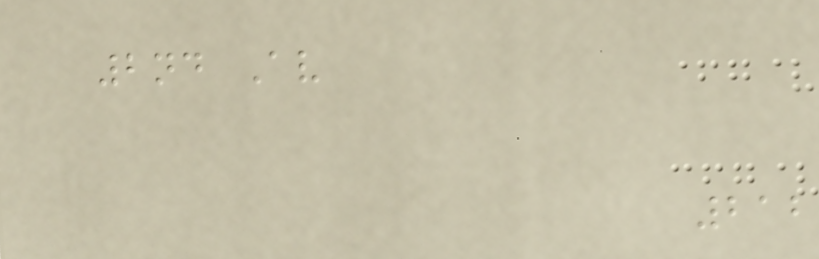2nd Av
212
